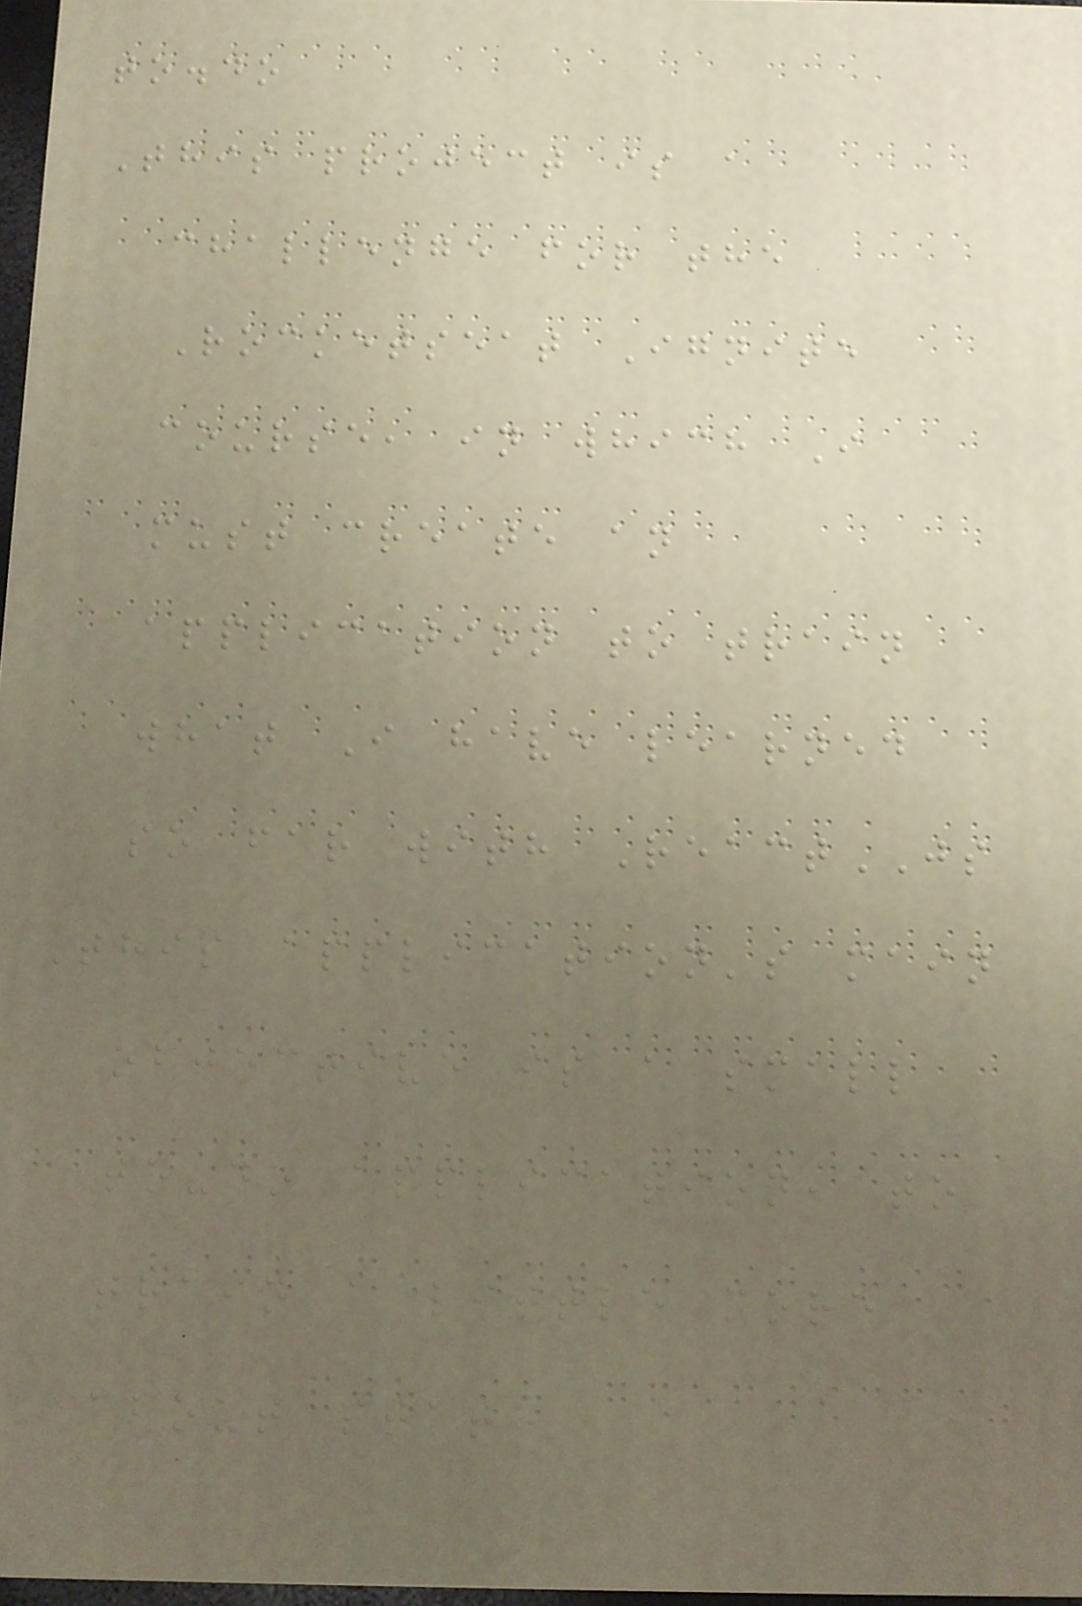to.do
This project is a
challenge for the
Rocketseat Ignite
course, in which I
must create an
application to train
what I have learned
so far with ReactJS
This application's main
objective is a small
to-do application, to
train a little more
about state
